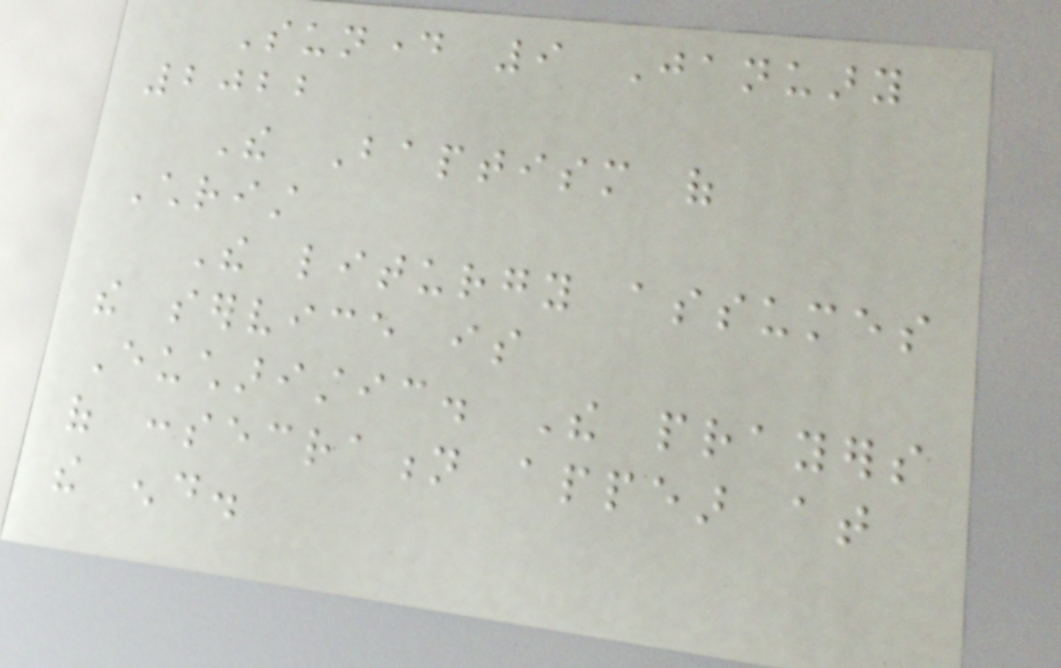Sunday 9 January
2022
The Baptism of
Christ
The liturgy assumes
the service is
Eucharistic. The prayers
of consecration appear at
the end.
